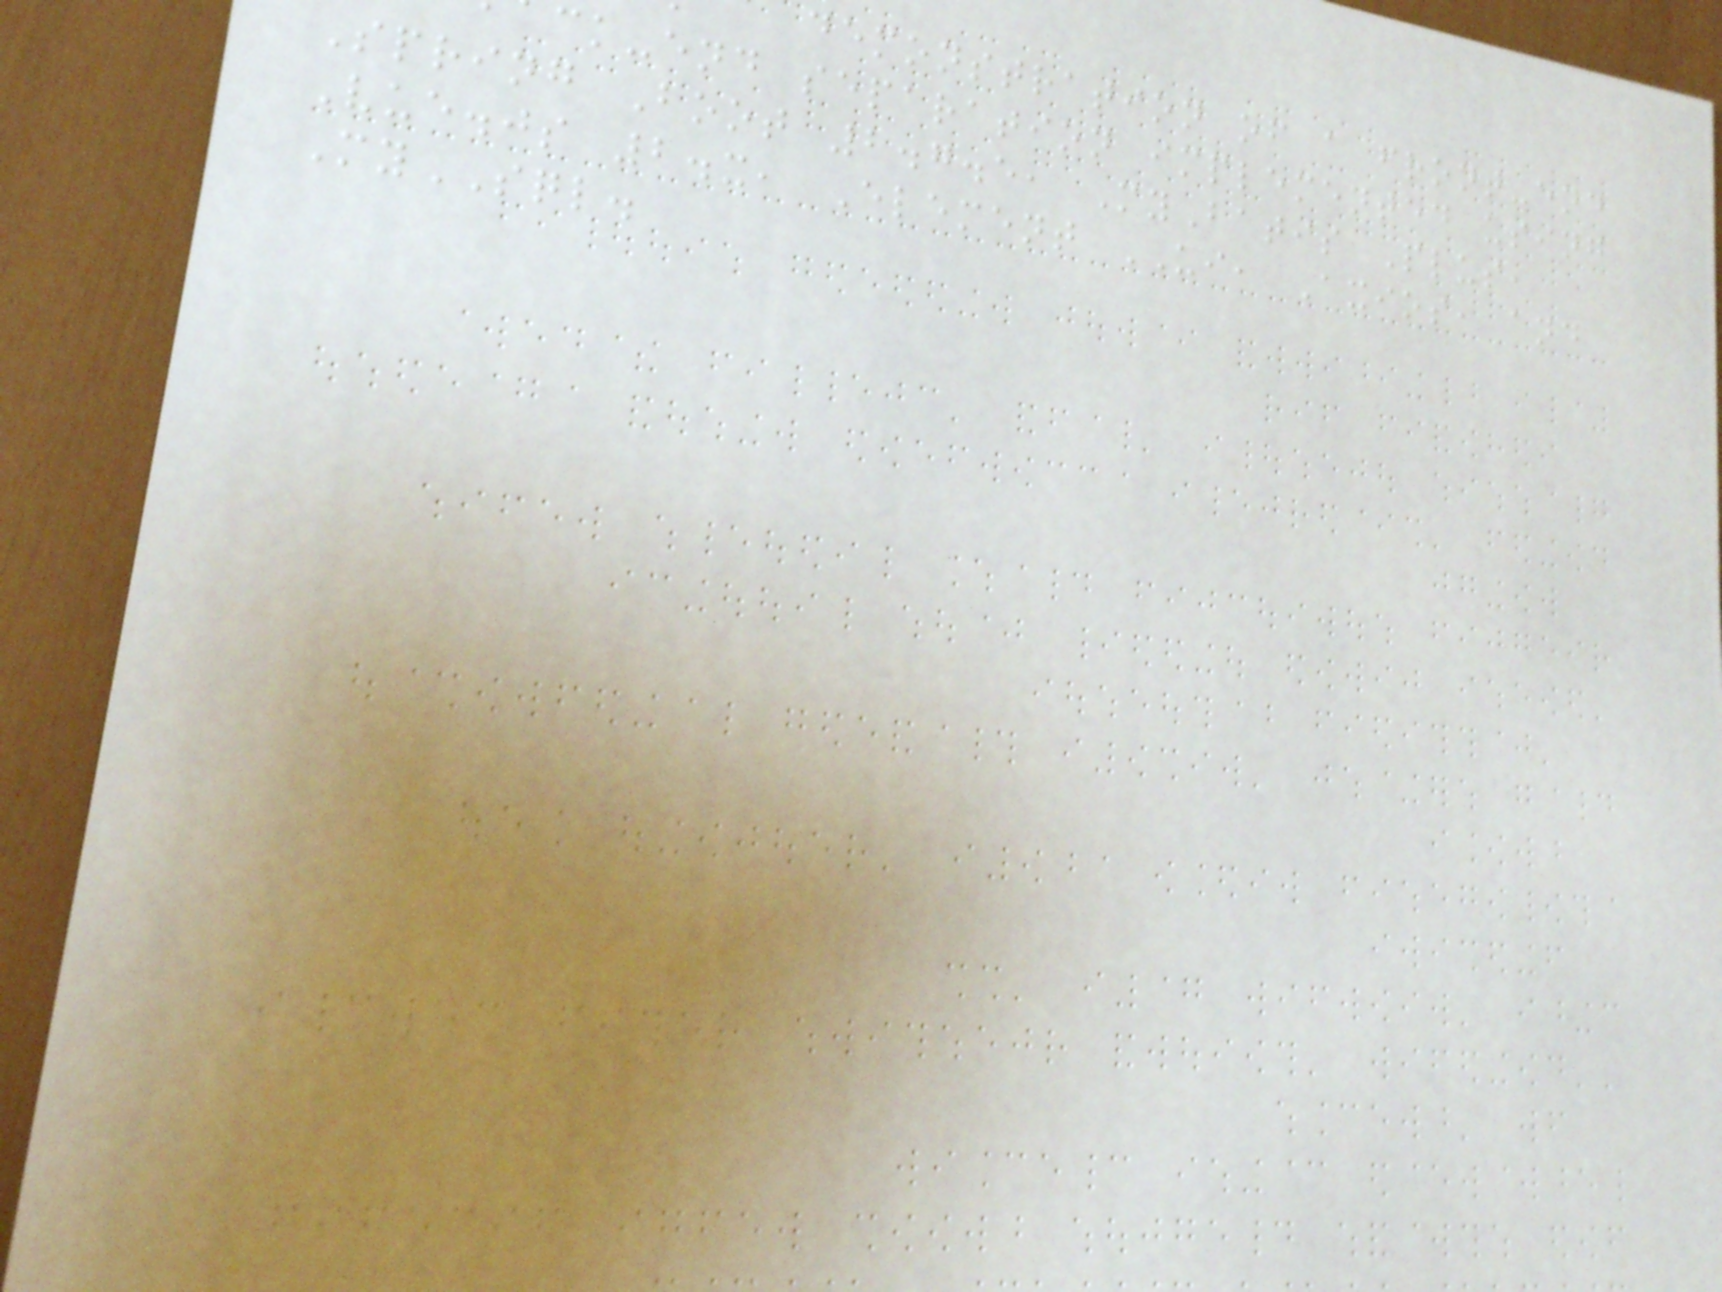demonstration of a front-end
ck-end separation implemented using
Spring Boot 2.7.5, MyBatis Plus,
Vue.js 2.x, Element UI, Axios, and
MySQL.
